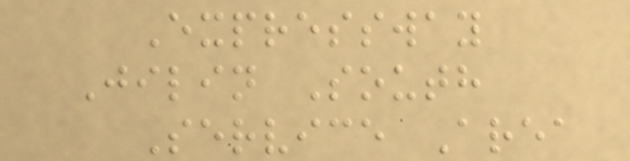Expressway
Jilin South
Service Area
